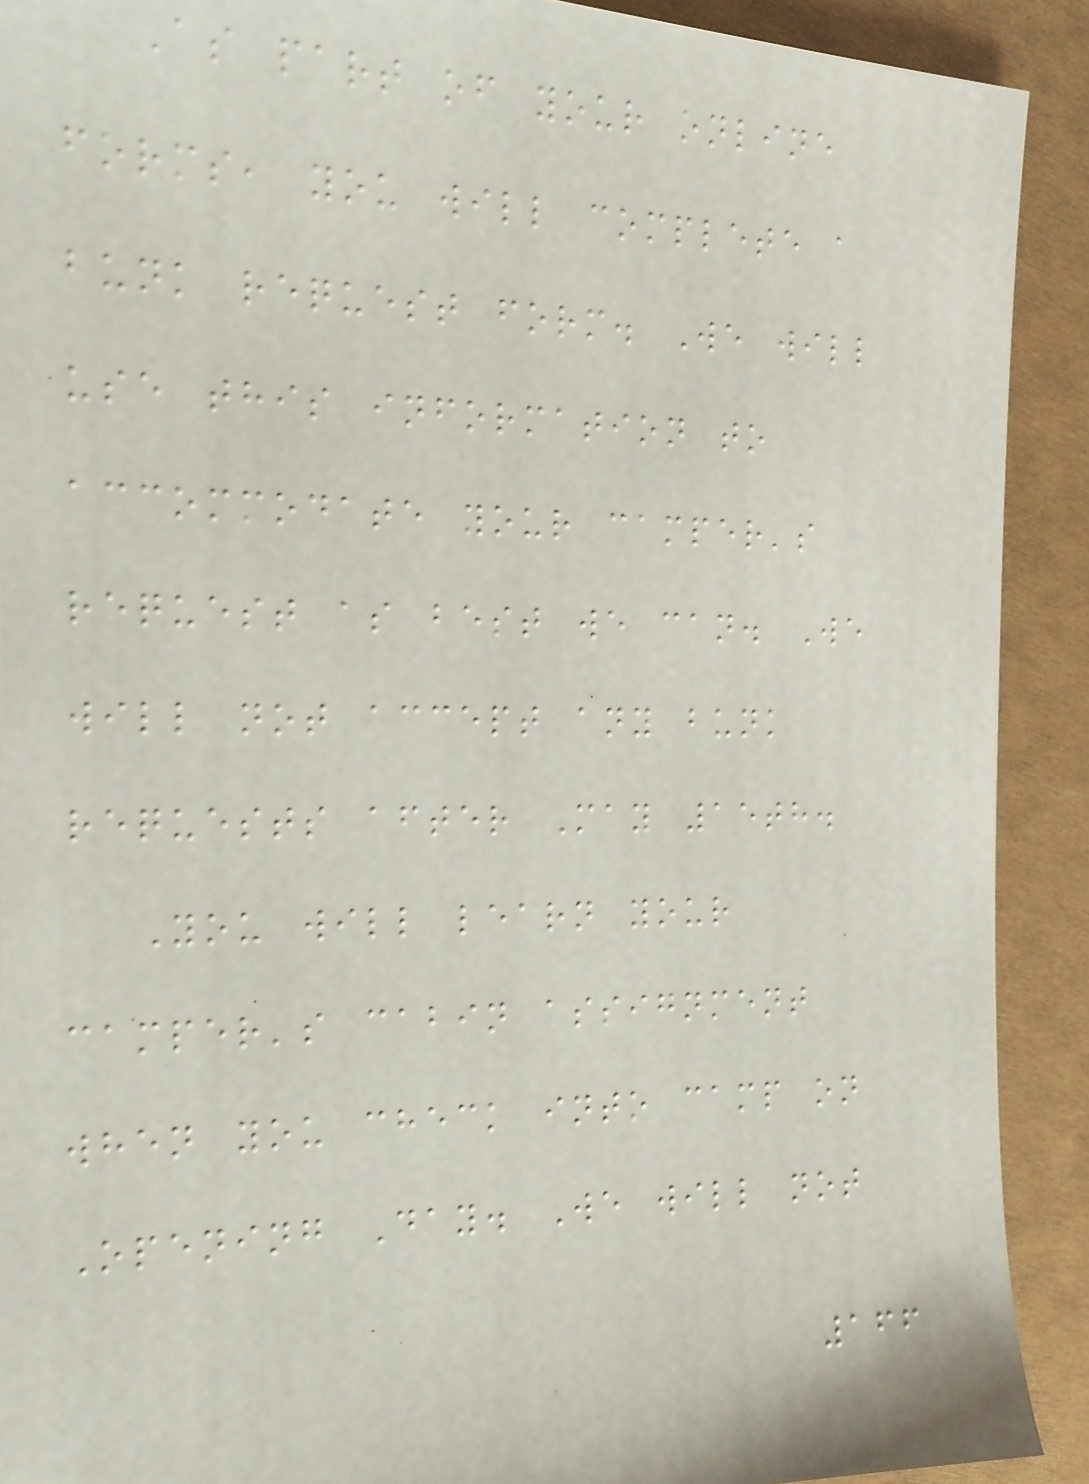As part of your online
forms, you will complete a
bunk request form. We will
use this information to
accommodate your camper's
request as best we can. We
will not accept any bunk
requests after May 15th.
You will learn your
camper's cabin assignment
when you check into camp on
Opening Day. We will not
166
